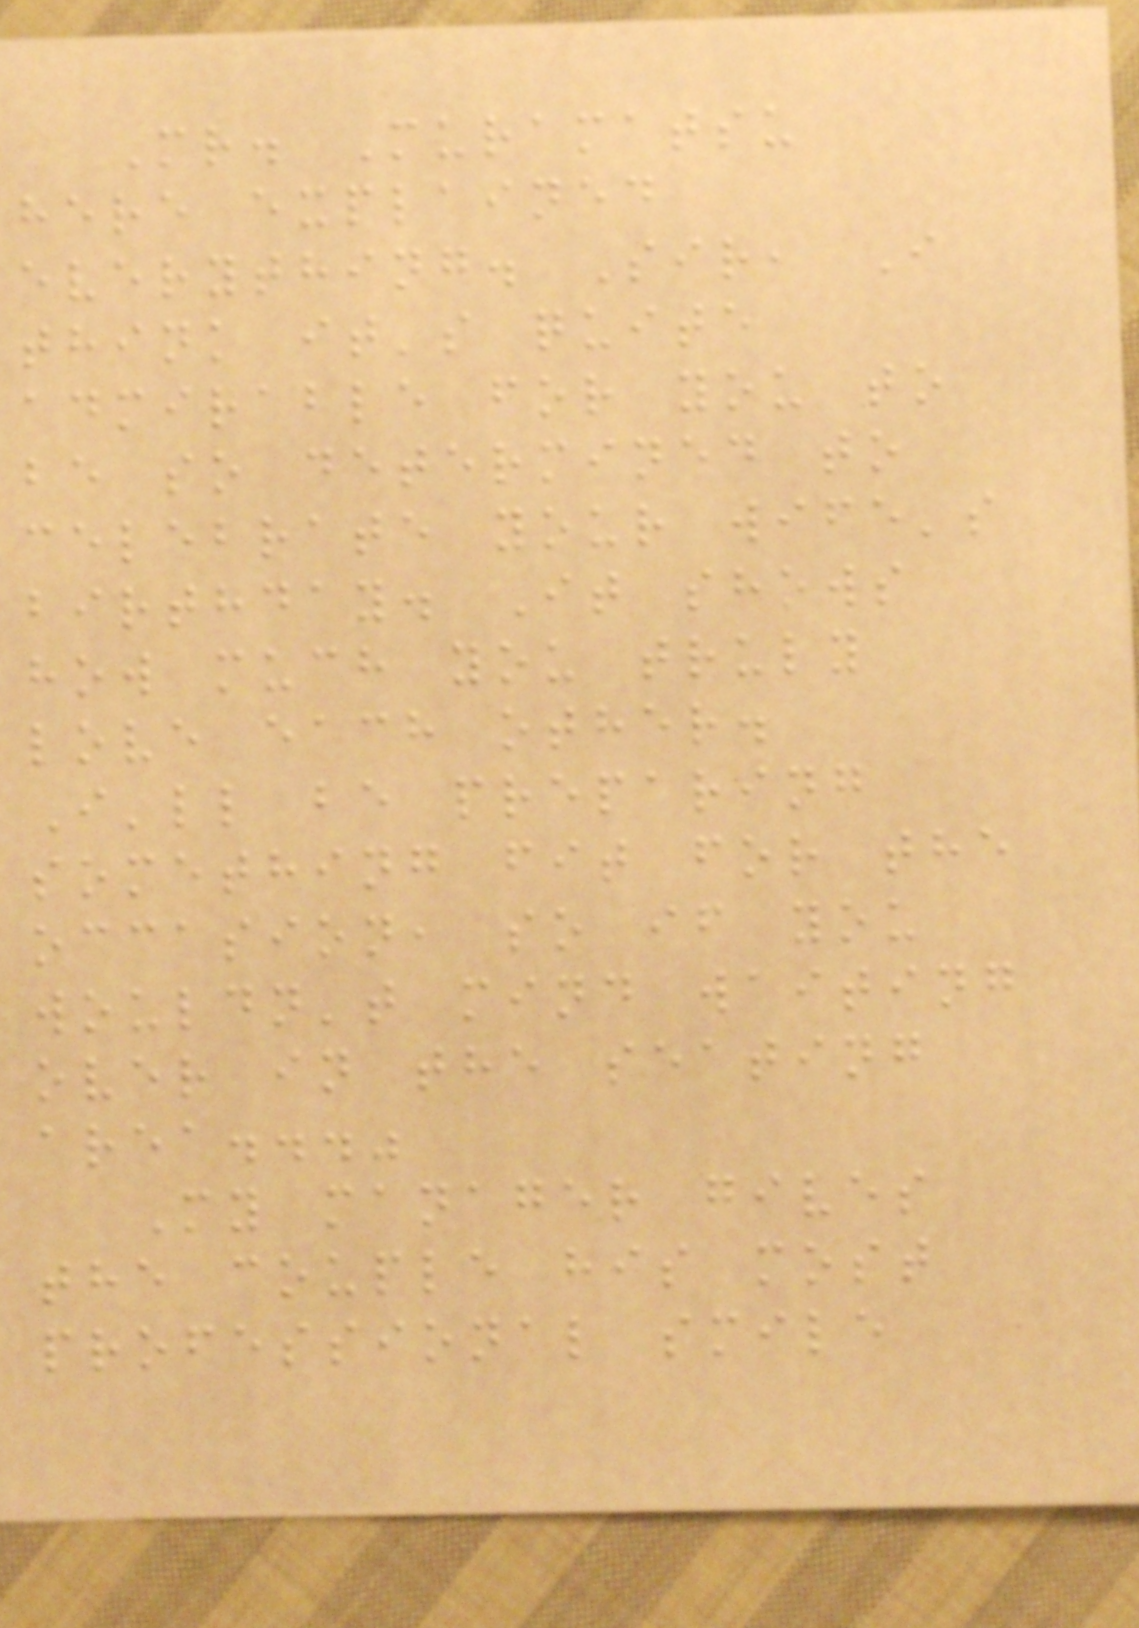Mr. Muramatsu
here explained
everything. Sir, I
think it's quite
admirable for you to
be so determined to
celebrate your wife's
birthday. It shows
how much you truly
love each other.
I'll be preparing
something fit for the
occasion, so if you
wouldn't mind waiting
over in the seating
area..."
My manager gives
the couple his most
professional smile
